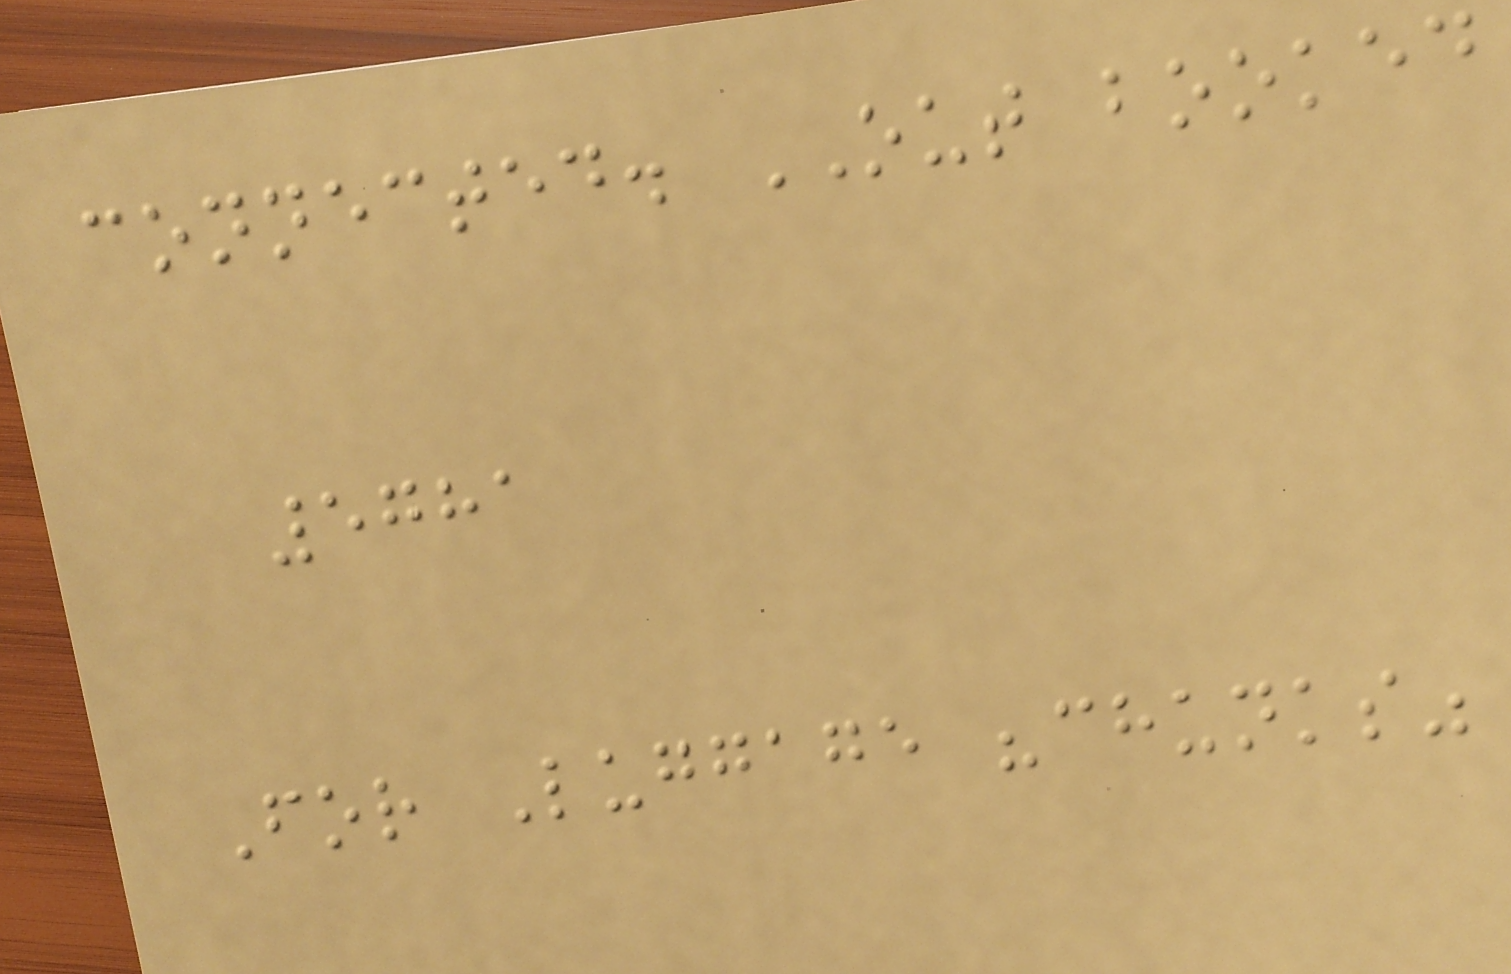connected. OUT booked
5781
For Luggage "chunks"
